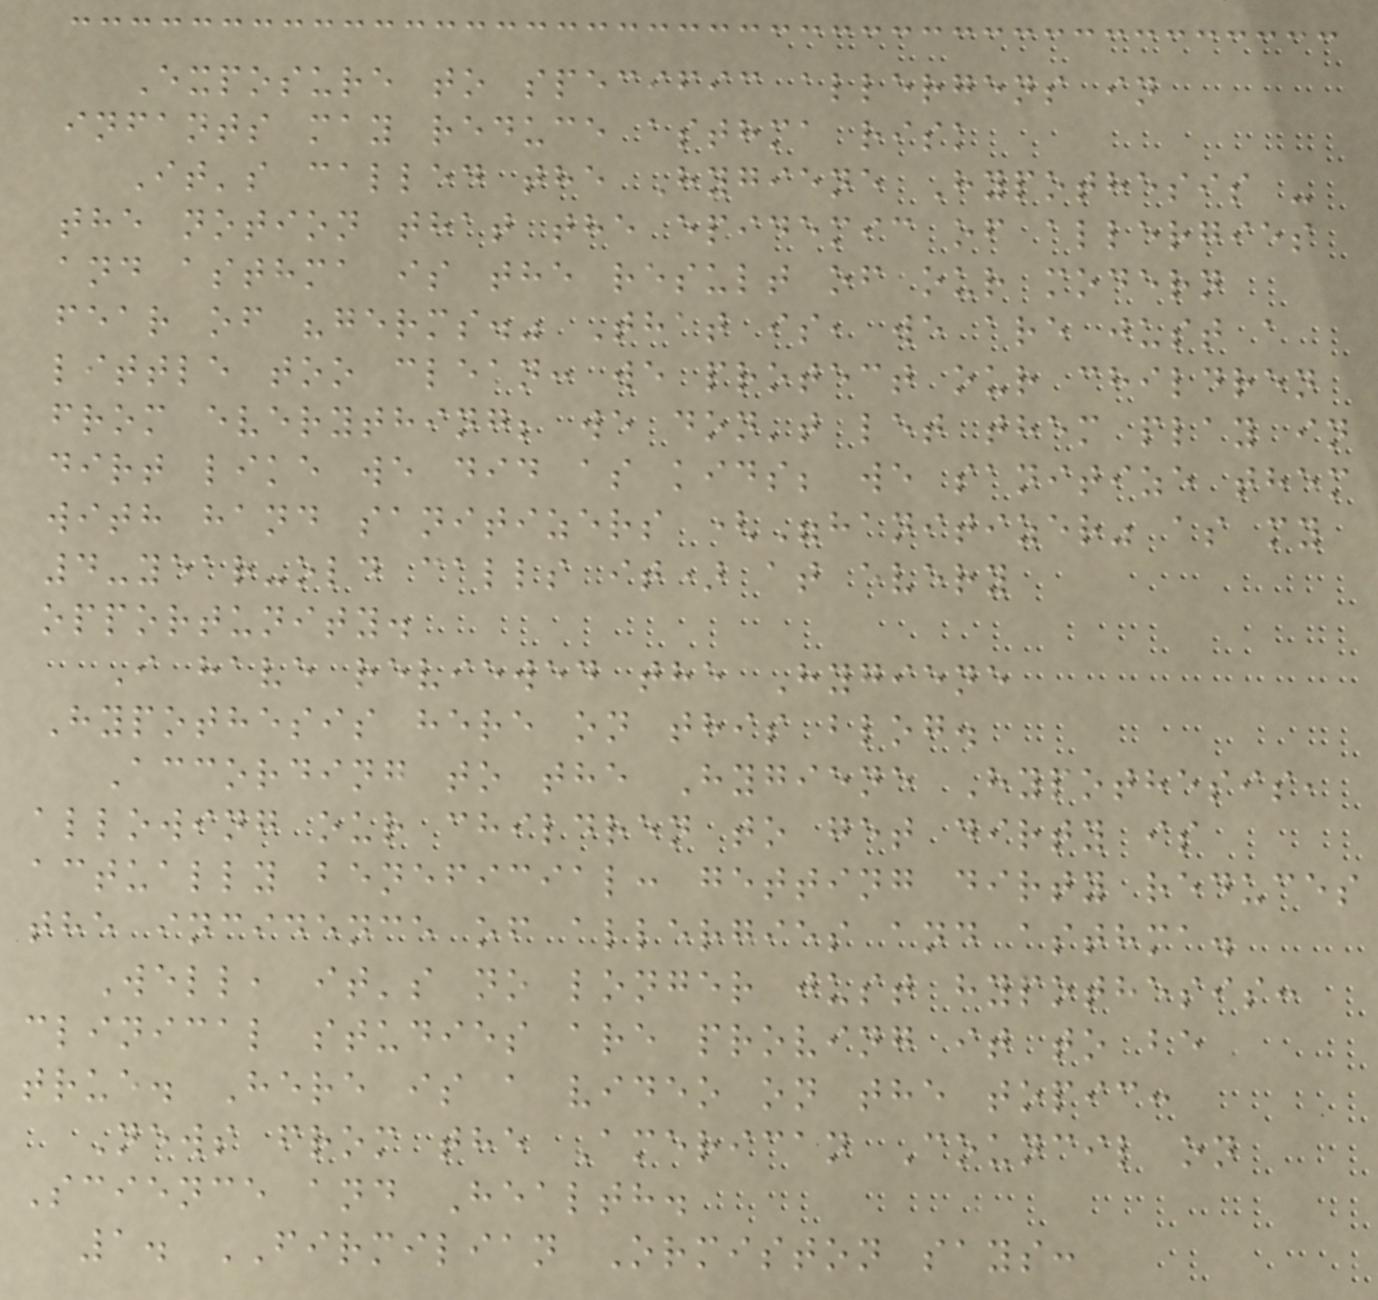Exposure to specific allergens in
infants may reduce asthma risk
It's called the Hygiene Hypothesis -
the notion that the epidemic of allergies
and asthma is the result of our modern
fear of "germs." That is, we are just a
little too clean: we protect our children
from everything; we don't let them play in
dirt like we did as kids; we sanitize them
with hand sanitizers ("hanitizer" as my
4-year-old calls it) at every
opportunity.
I have reviewed the Hygiene
Hypothesis here on this blog.
According to the Hygiene Hypothesis,
allowing our children to get dirty is
actually beneficial: getting dirty reduces
the incidence of allergies and asthma.
Well, it's no longer just hypothesis:
clinical studies are proving it to be
true. Here is a video on the topic:
News from the American Council on
Science and Health.
1. FIRMILIAN Ormiston says:
